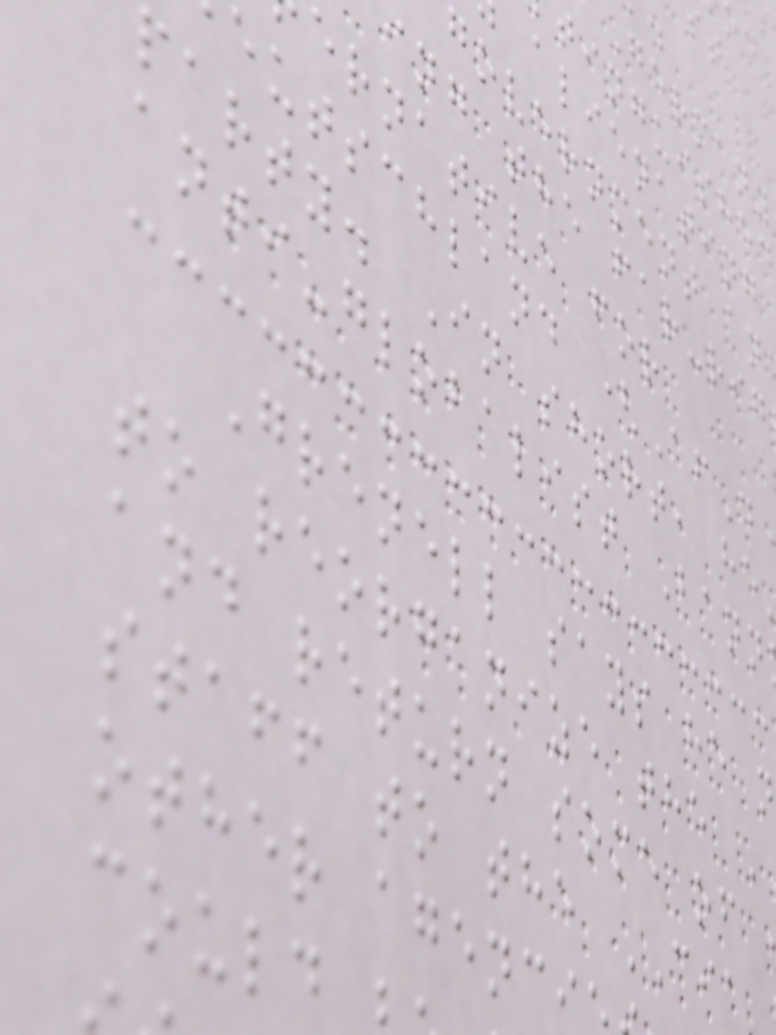Germany
tinguished
alienating
government an
ing the far-rig
ernative for
eutschland (AfD
party. In short, he
anti-globalist Bann
Grenell says he n
to reorganize the
and return some of
staff to the CIA
other agenci
